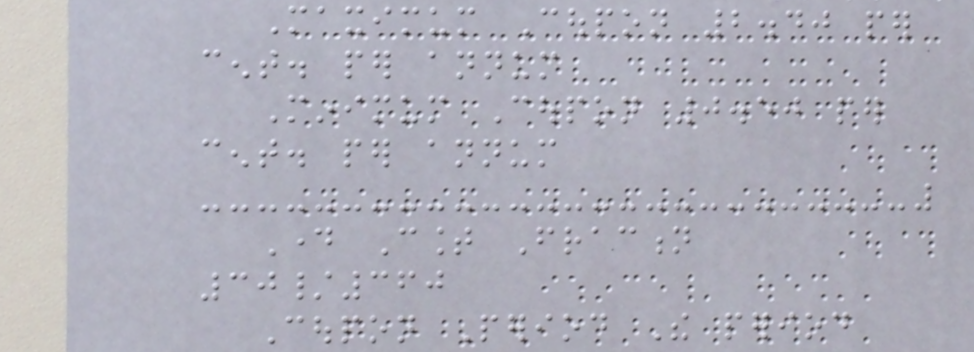Maximum Coupon 2.40 per
cent. per annum
Minimum Coupon 0.50 per
cent. per annum
Day Count Fraction
30/360
Coupon Period The period
